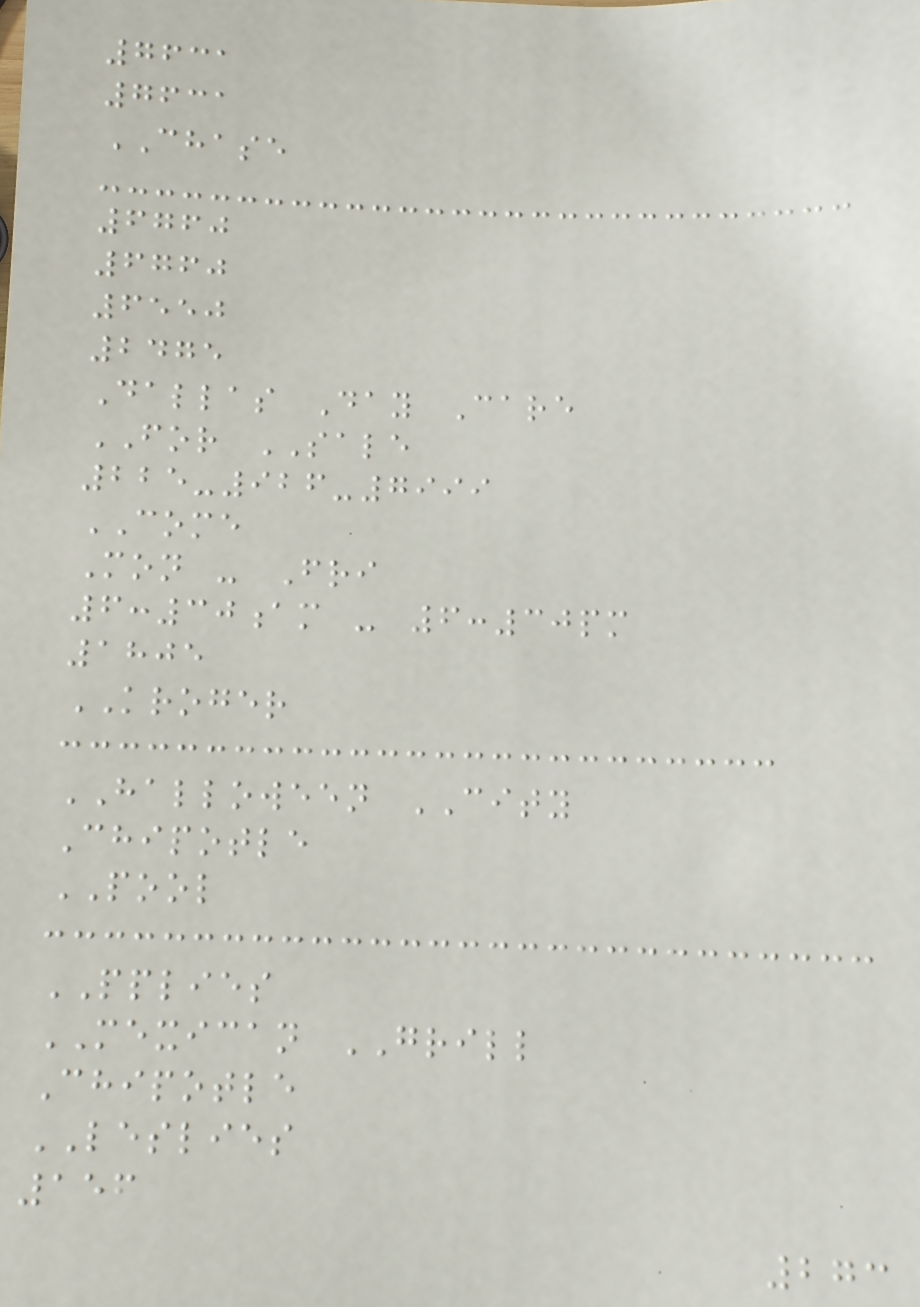7631
7631
CHASE
6760
6760
6550
2475
Dallas Day Care
FOR SALE
225-926-7999
COME
Mon - Fri
6:30am - 6:30pm
1805
KROGER
HALLOWEEN CITY
Chipotle
POOL
PPLIES
MEXICAN GRILL
Chipotle
LESLIES
156
273
